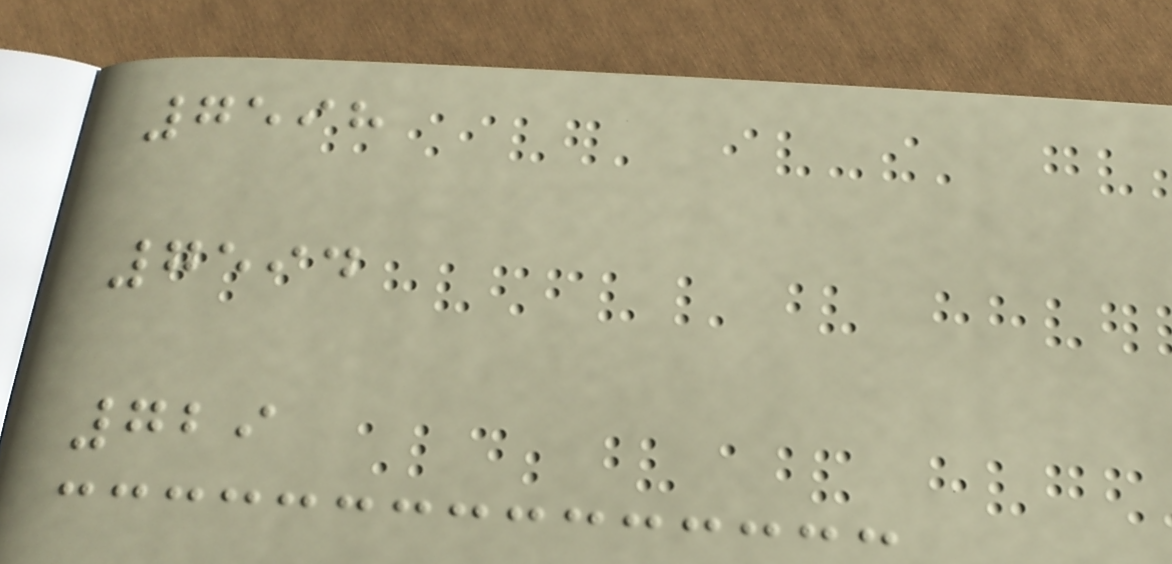7598
7594
729
